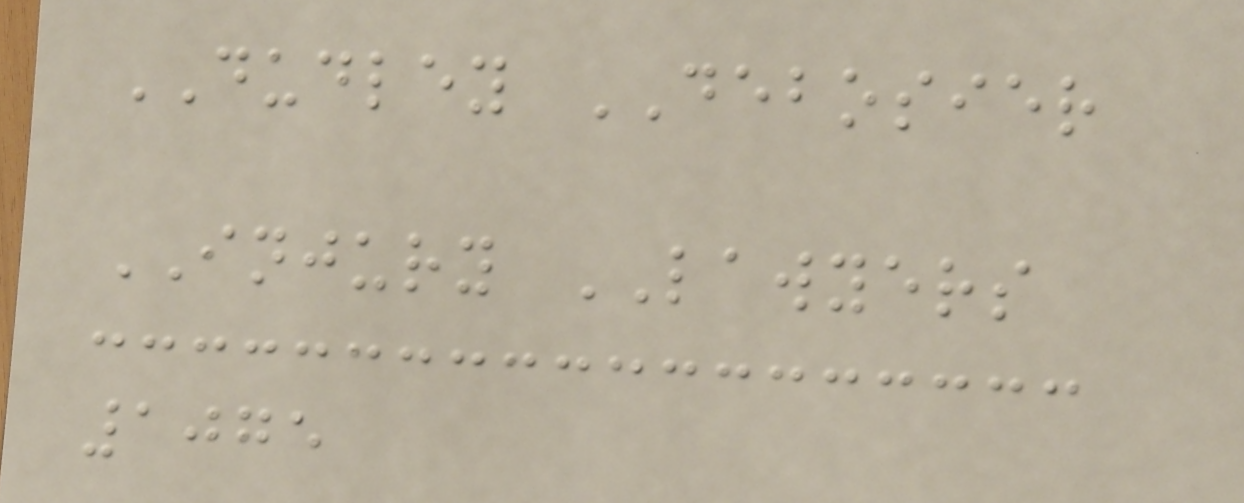DUDLEY DEBOSIER
INJURY LAWYERS
1075
